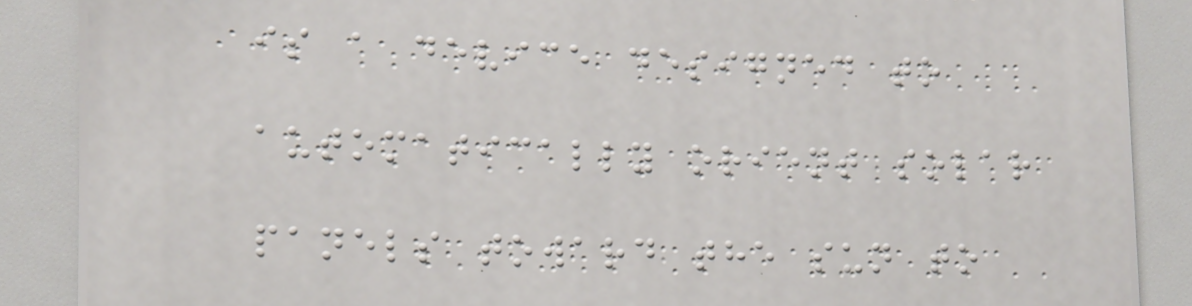is a device designed to
automatically orient solar
panels toward the sun to
